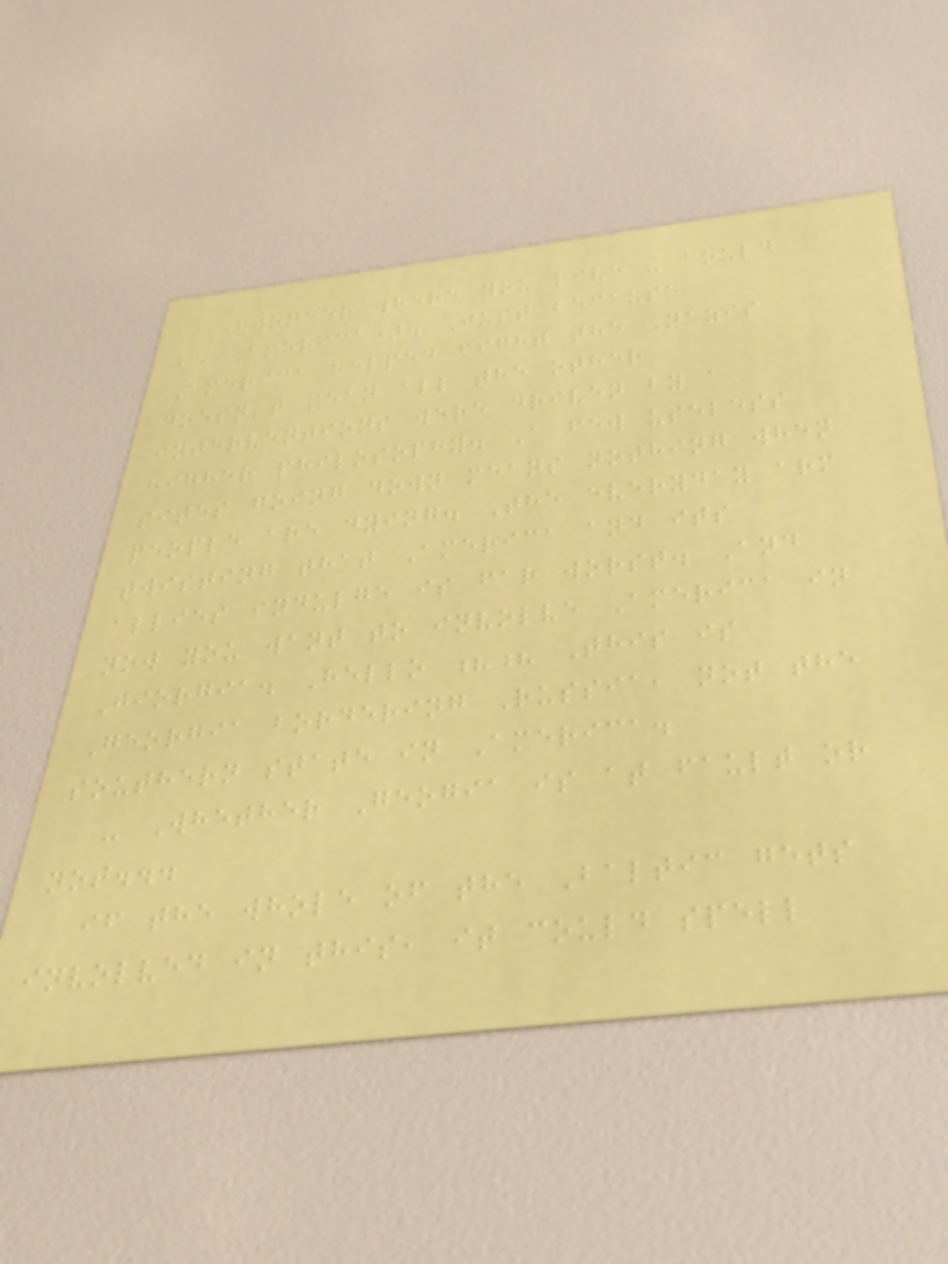(wonder where you live - could
be America). Just because
America helped fight the Nazis
doesn't mean all the other
interventions were driven by a
higher philosophy. A few useless
sites going down means nothing when
people are dying. The everyday arm
twisting that America and its
allies indulge is far worst. And
now you want to involve America in
Giorgia. Hello ?? This is
Georgia bordering Russia, not the
southern state in America.
- Whether Geogia is at fault or
not...
if the whole of the Baltic gets
involved in this, it could spell
